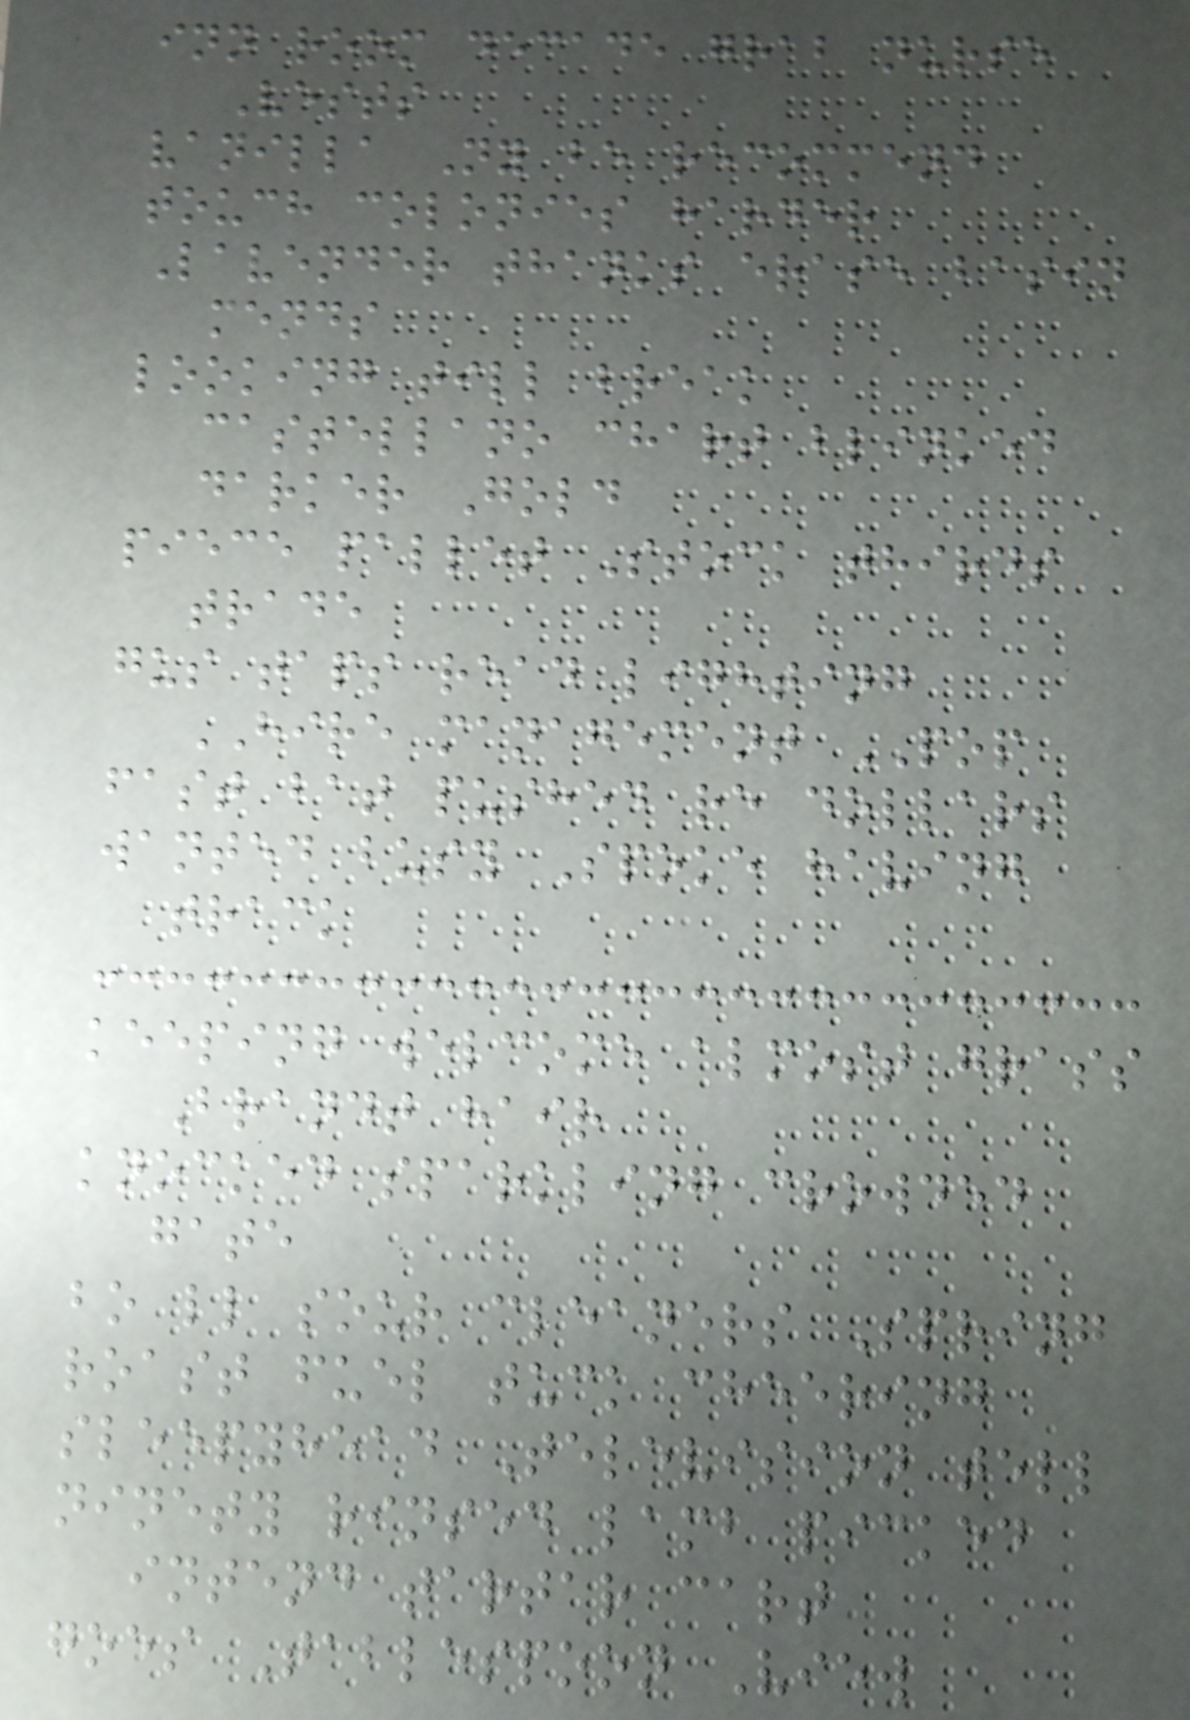inn room decade grab nurse
Vests
vanilla Ny be recommend
touch colonies harder
Lavender thanks erase basin
mends
looking till break
castellano chart blinked
darker Gold
piece pallet Stock thirds
trade
gus taps read lighting
HIRE management POP
fast bat pushed re dollars
wanted busy Spoke having
track
keeping welcome almost grass
Brandt hair
knocked sparkling crowded
gate
bo ll sour cleaners Spring
roast fuel tuck cheering
sleepyhead Television tell
ninety rinsed lamb picked
intend tartar cart
goes Tablespoon View
